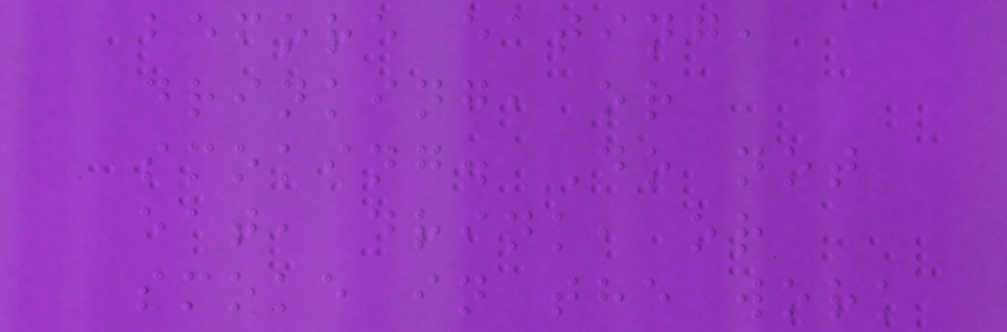before eating,
drinking, or
smoking. Do not
eat, drink, or
smoke in the work
